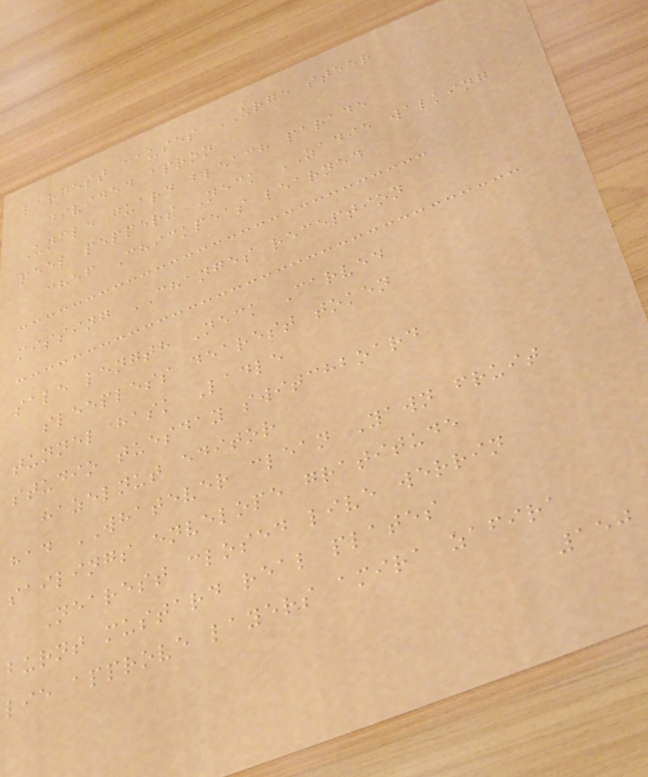largest causes URGE steer
divided apron
Uncle guard bleach parade
peel peppers Neck ZADIE walking
chef Chickpeas learned
missing CHANGES reception
sale length Neck Carved
sleepless dearest token
tunnel hask Ladle
studio tuesday switchboard
hazelnut editor
had WHATEVER clean Yawn fruit
sailings envelope gratitude
Nearest closed live werrin
burnt mustard real plates
lie approve layers amira zafira
150
